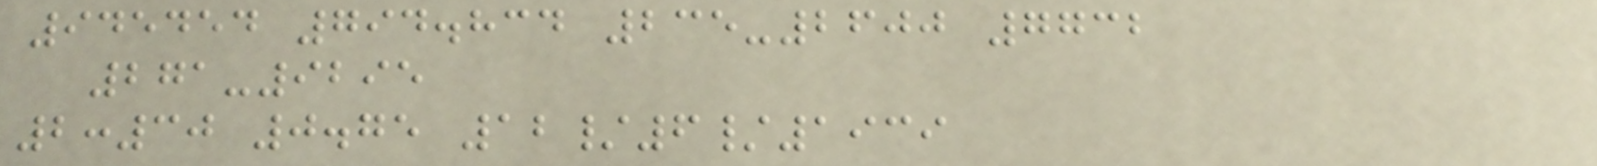945454 794.834 235-2600 7732
271-9295
2:30 0.75 12/6/1939
